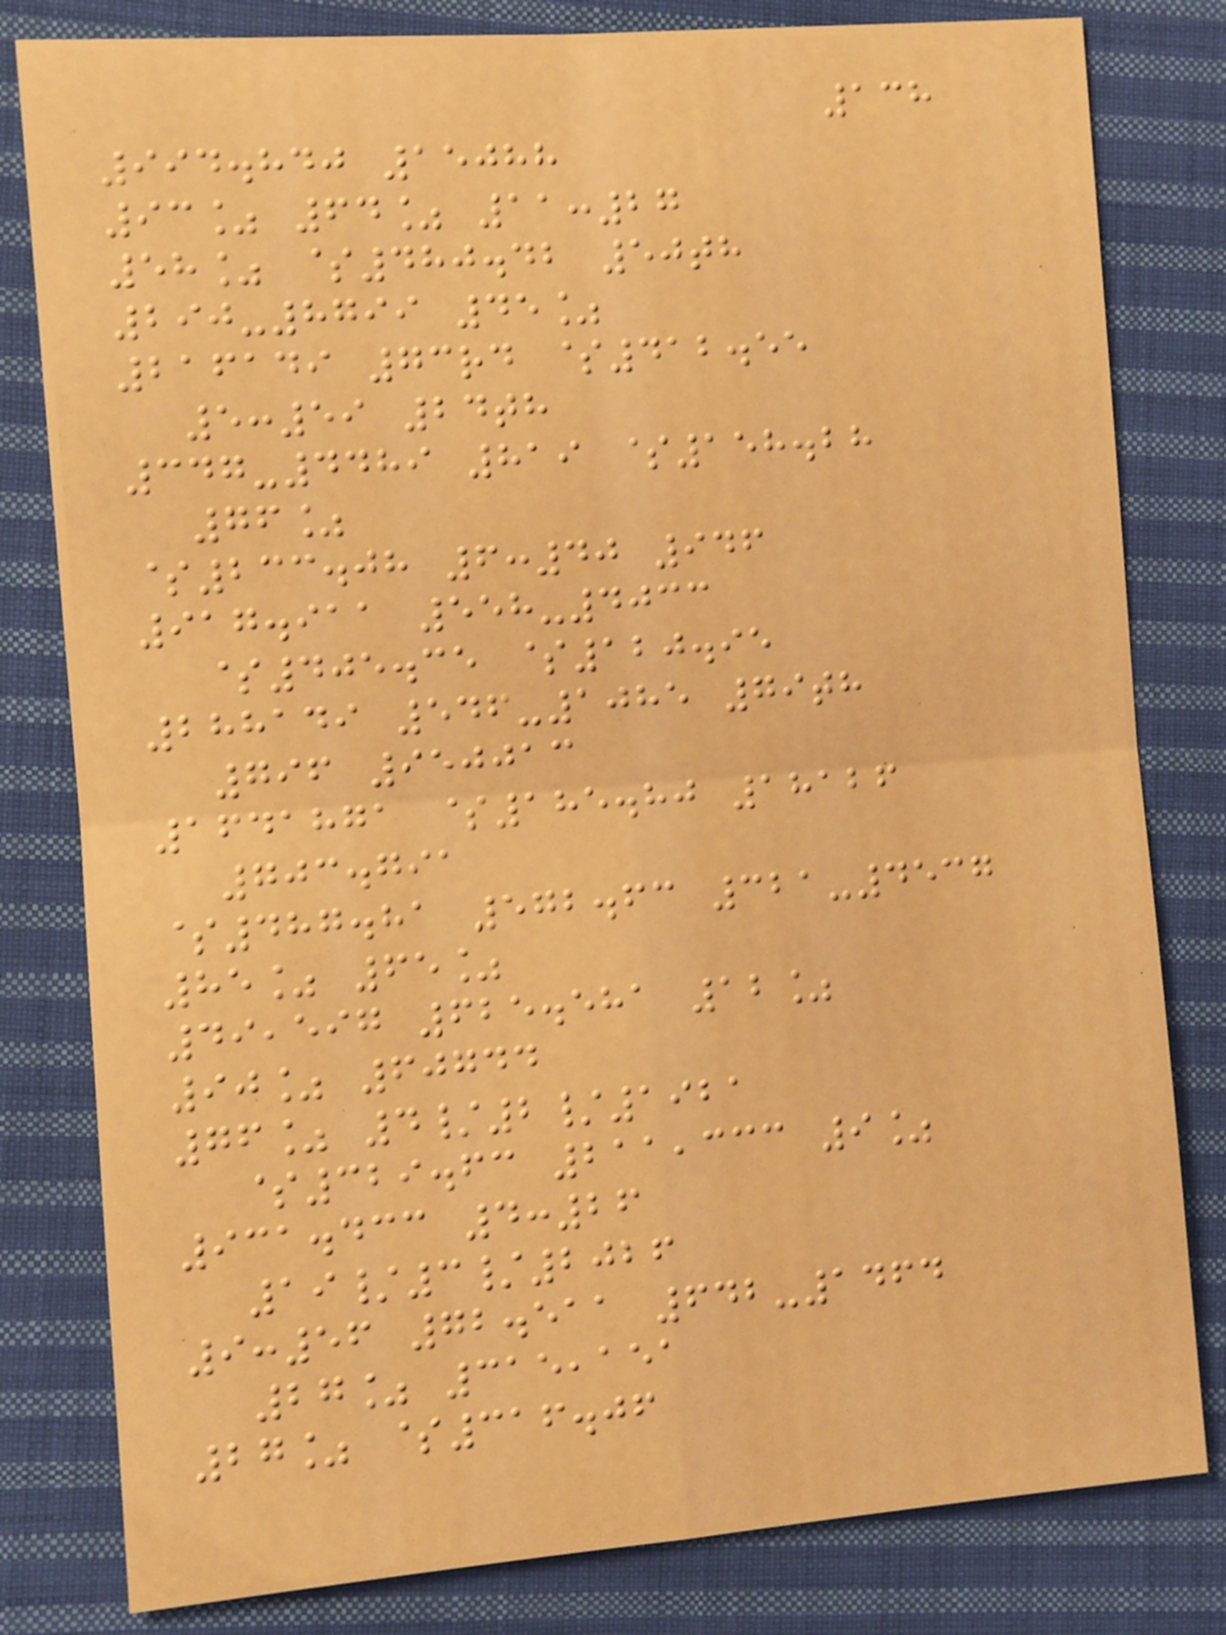138
994.840 15088
93% 64% 11:27
58% $480.42 50th
290-8799 45%
216149 73rd $412.55
5:59 24th
347-4489 819 $158.28
76%
$233.08 6:40 946
917.911 558-4033
$405.35 $120.95
288149 546-1085 79th
796 950013
1641871 $185.80 18126
703.791
$487.81 572.63 321-4537
85% 65%
49,597 625.581 12%
90% 60744
76% 4/2/1921
$329.63 211,333 9%
931.433 4:26
19/3/2026
9:56 72.511 642-1464
27% 315,151
27% $316.06
